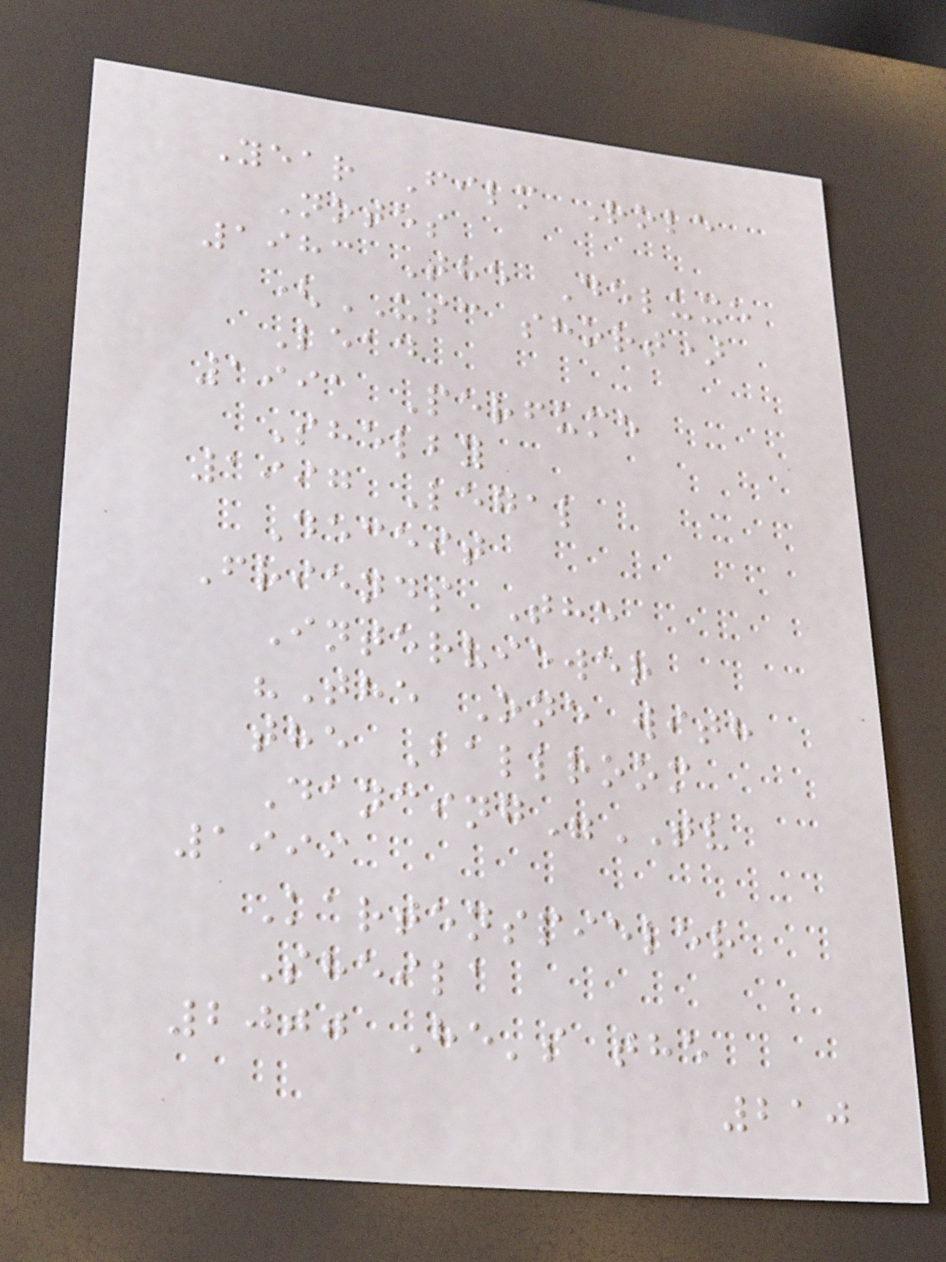Year Film Role
Notes
1983 The Deluxe
(USC short)
Lead
1991 Perfume
Shelby
1997 Legal
Deceit
Friends The
Interviewer
"The One with
the Ballroom
Dancing"TV
1999
Kartenspieler
Sheila
2000 He's the
210
